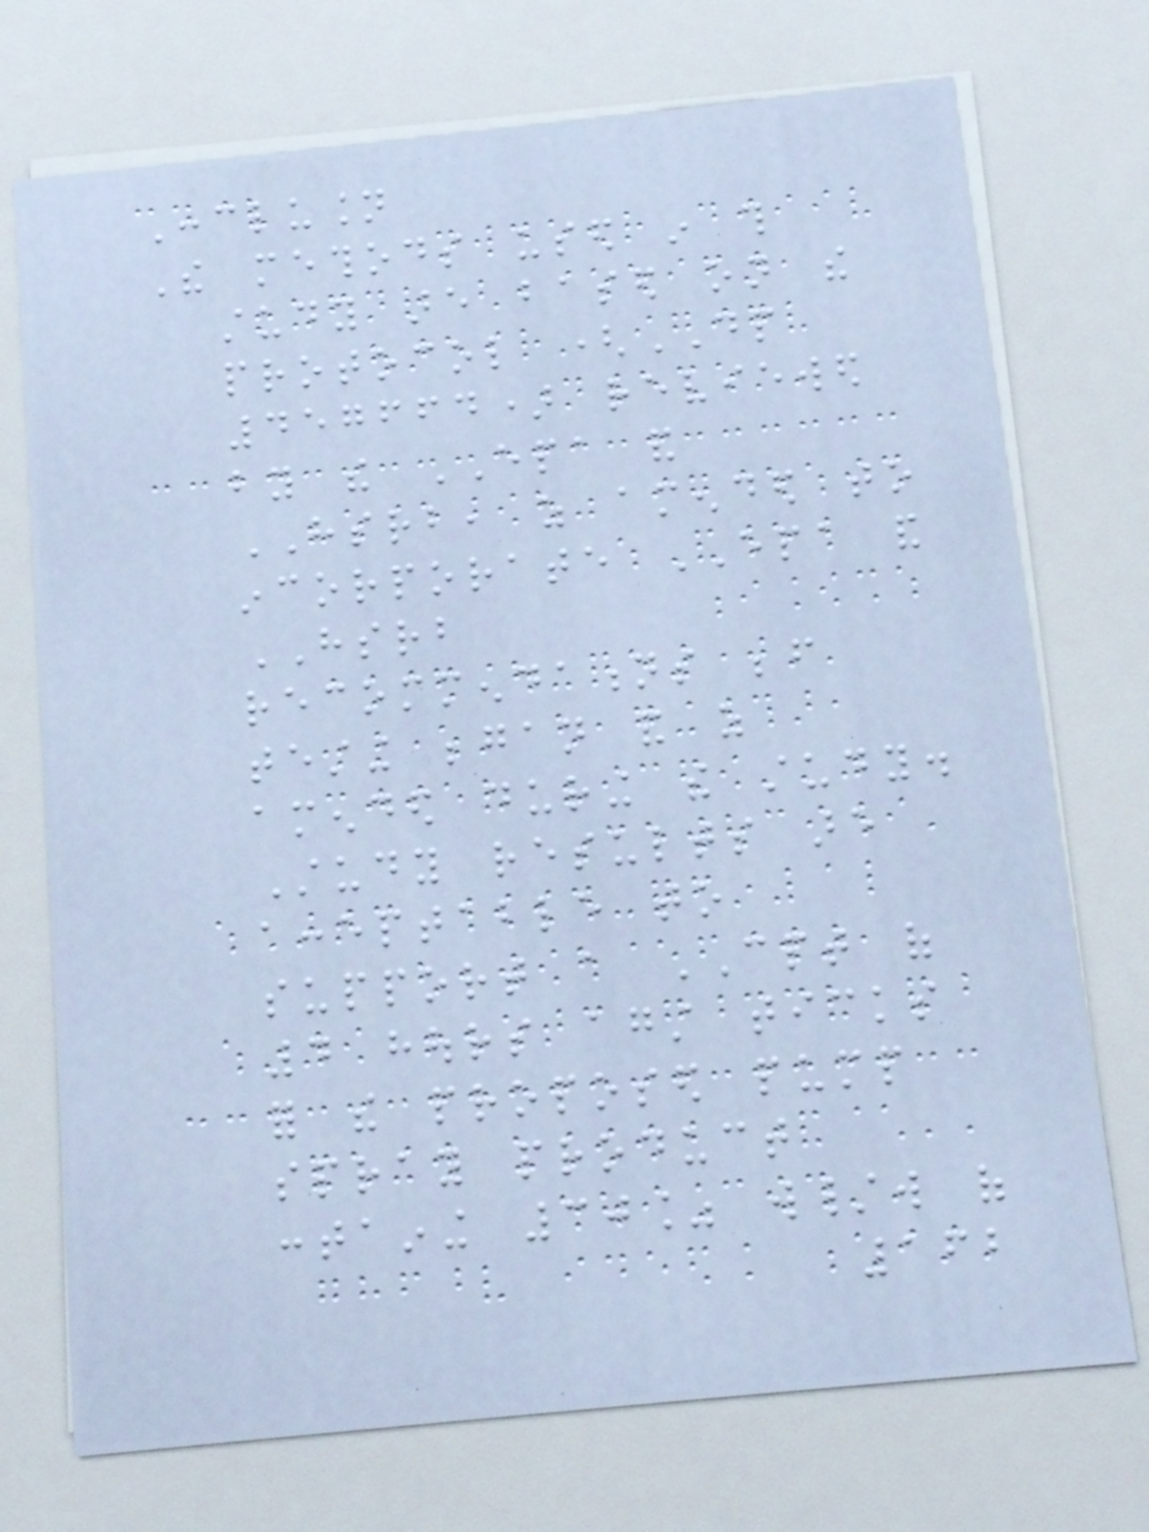Conclusion
The methods used in this
study are based on the
protocol (DP
457664) reviewed
by the EPA and
HSRB, as amended to
incorporate EPA and
HSRB
recommendations before
testing began and as
amended during the study.
Study results are
acceptable to
support a CPT of
4 hours against ticks
for the proposed pump
spray product
containing 30% w/w of
162
